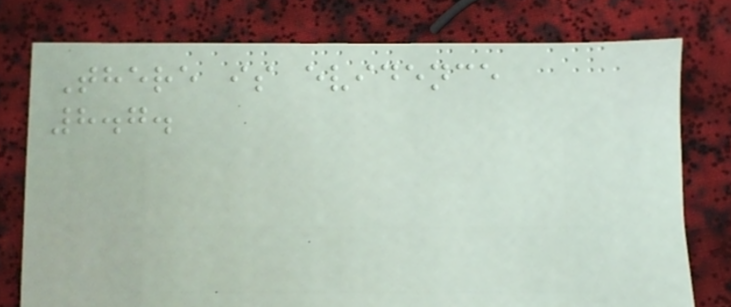There is evidence
8.7.
